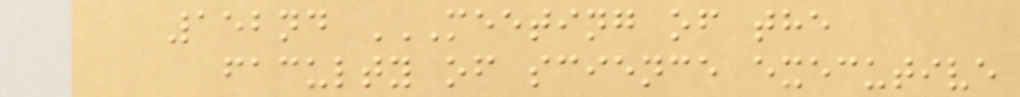152nd MEETING OF THE
FACULTY OF SCIENCE EXECUTIVE
